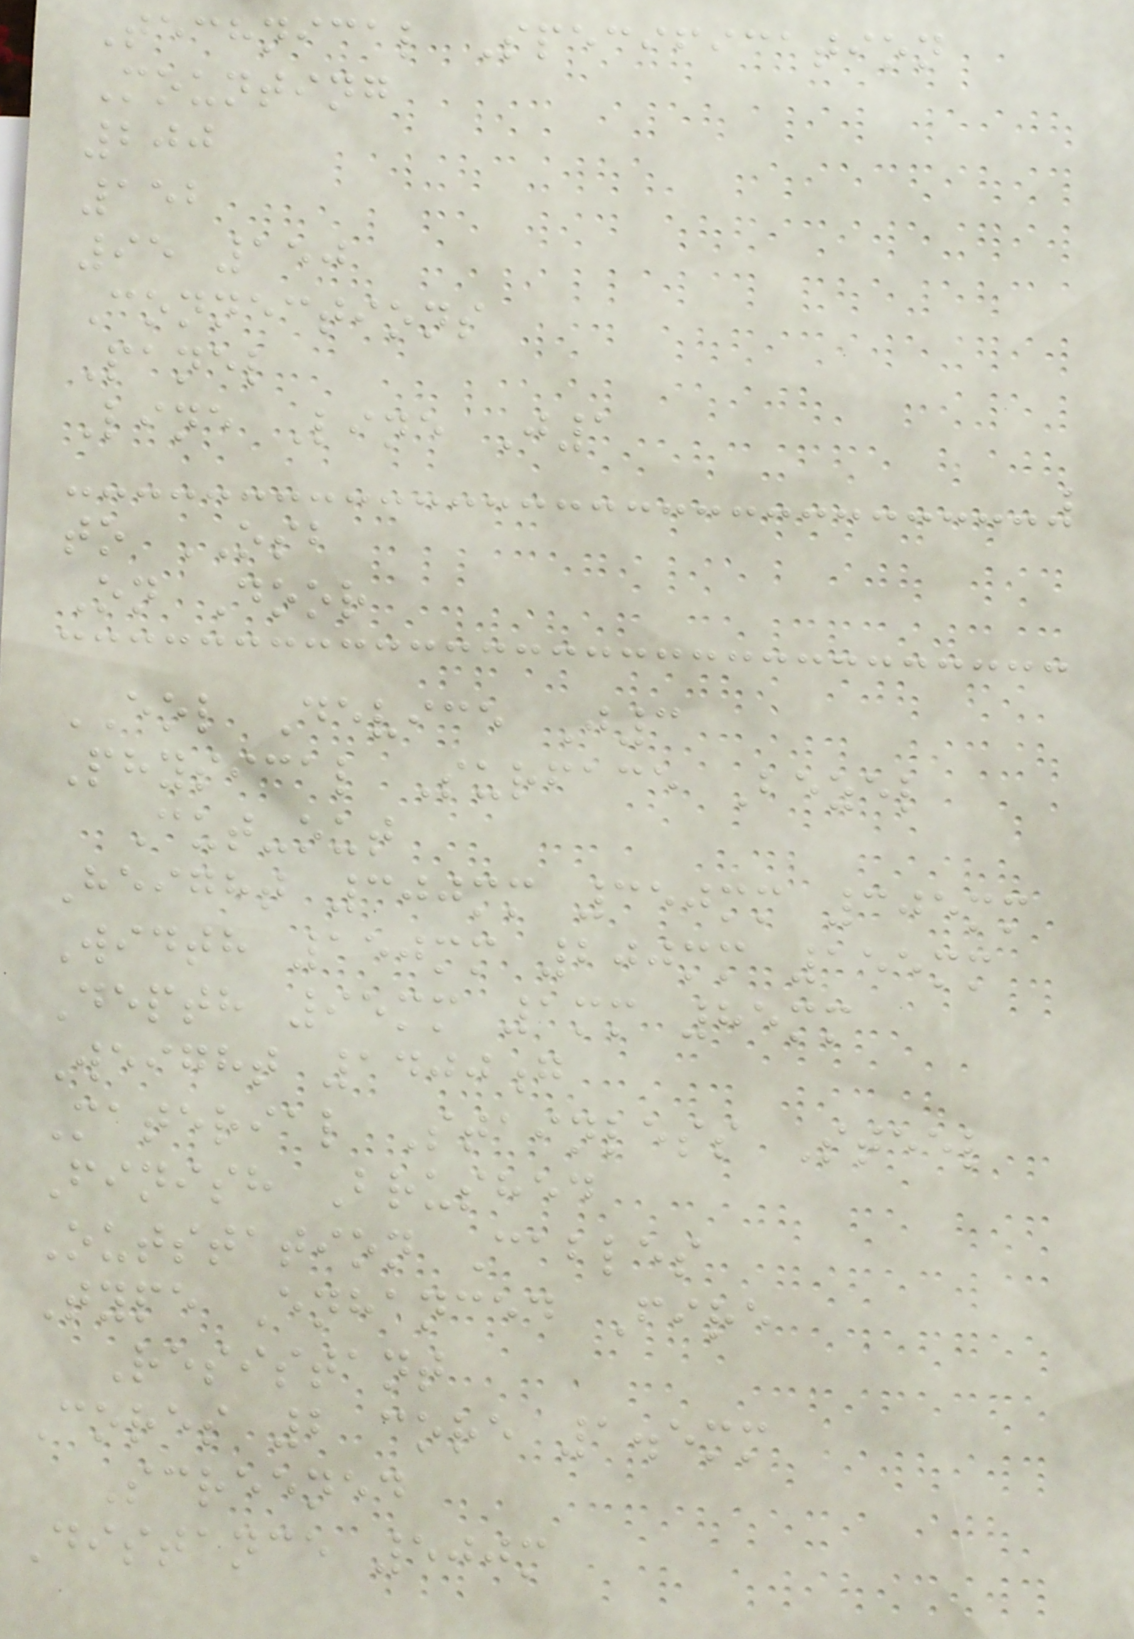Technical Specification
Mounting
200
152
95 150
Connections
Panel
Line Line J1
to OSB
On Door
EOL Device J3
Physical Surface Bezel
Cut-out
Height 300mm 350mm 305mm
Width 150mm 200mm 155mm
Depth 95mm 1mm 85mm
Weight 1400g
Material Stainless Steel
Finish Brushed
Outstation Cables
Type Enhanced Fire
Resistant
Cores 2 core 1.5mm
Screened
Distance 500m
